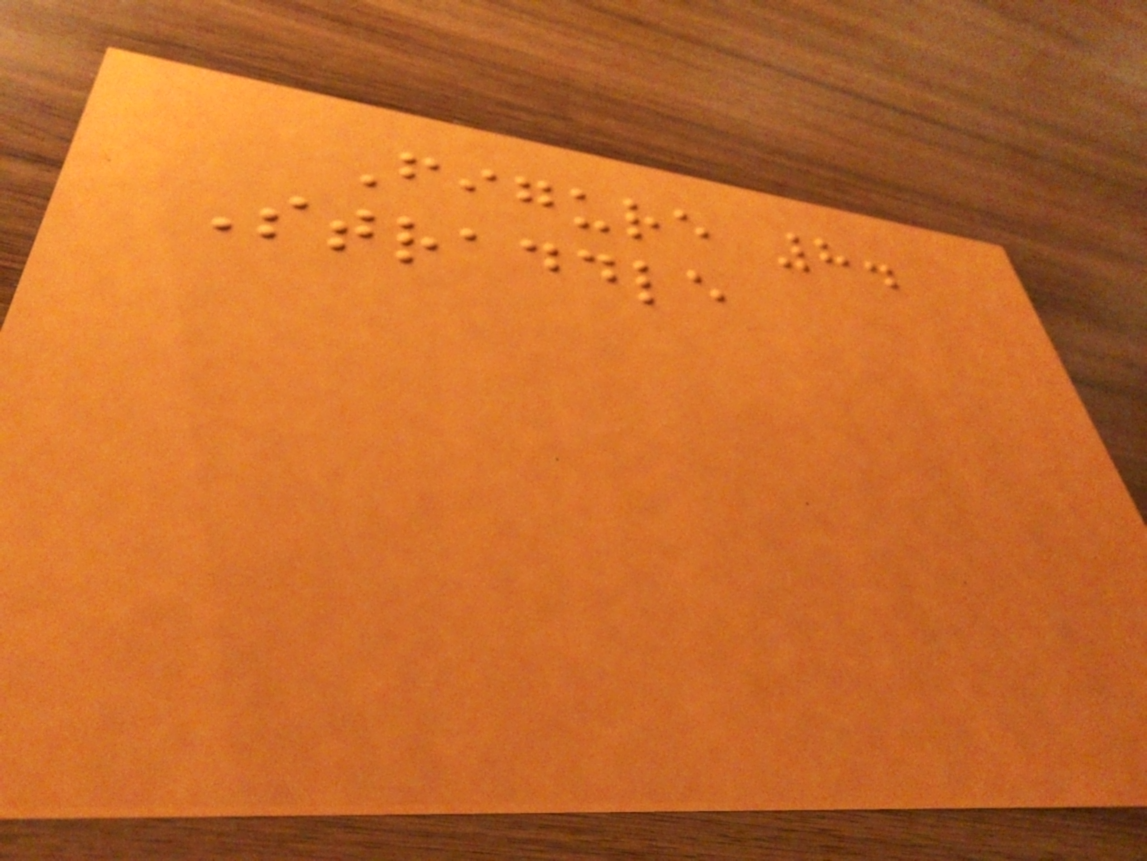Figure 8.
Straddle
